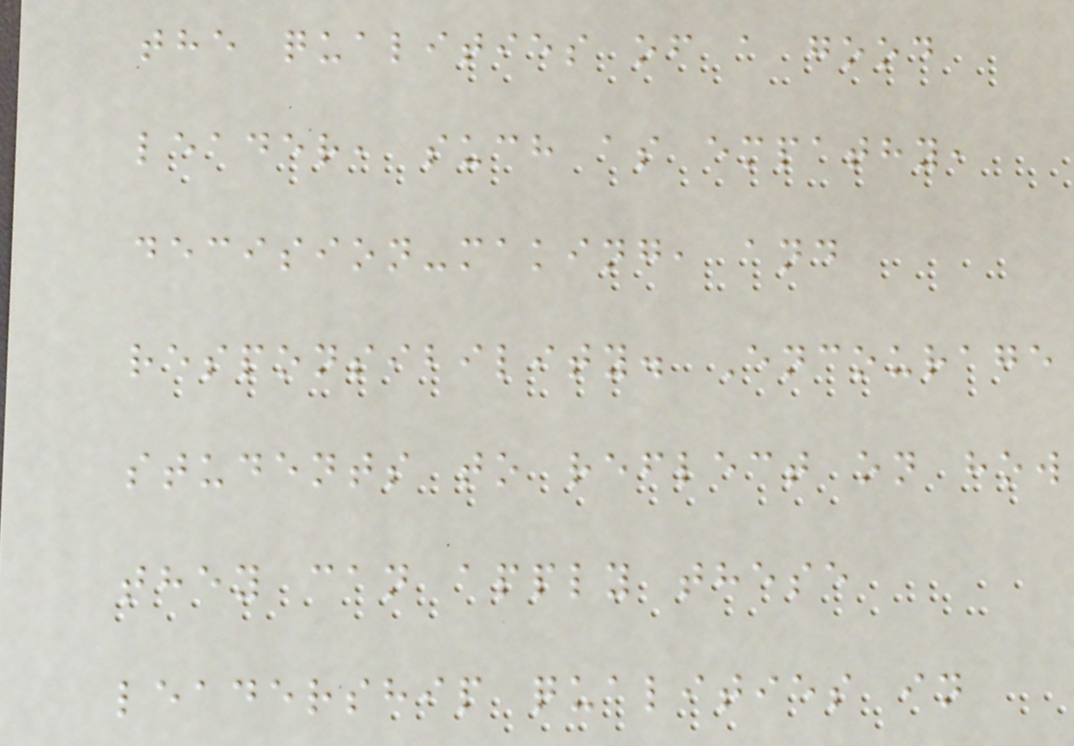the qualities of a good
leader, such as empathy,
decision-making, and
responsibility. Encourage
students to reflect on how
they can apply these
leadership qualities in
